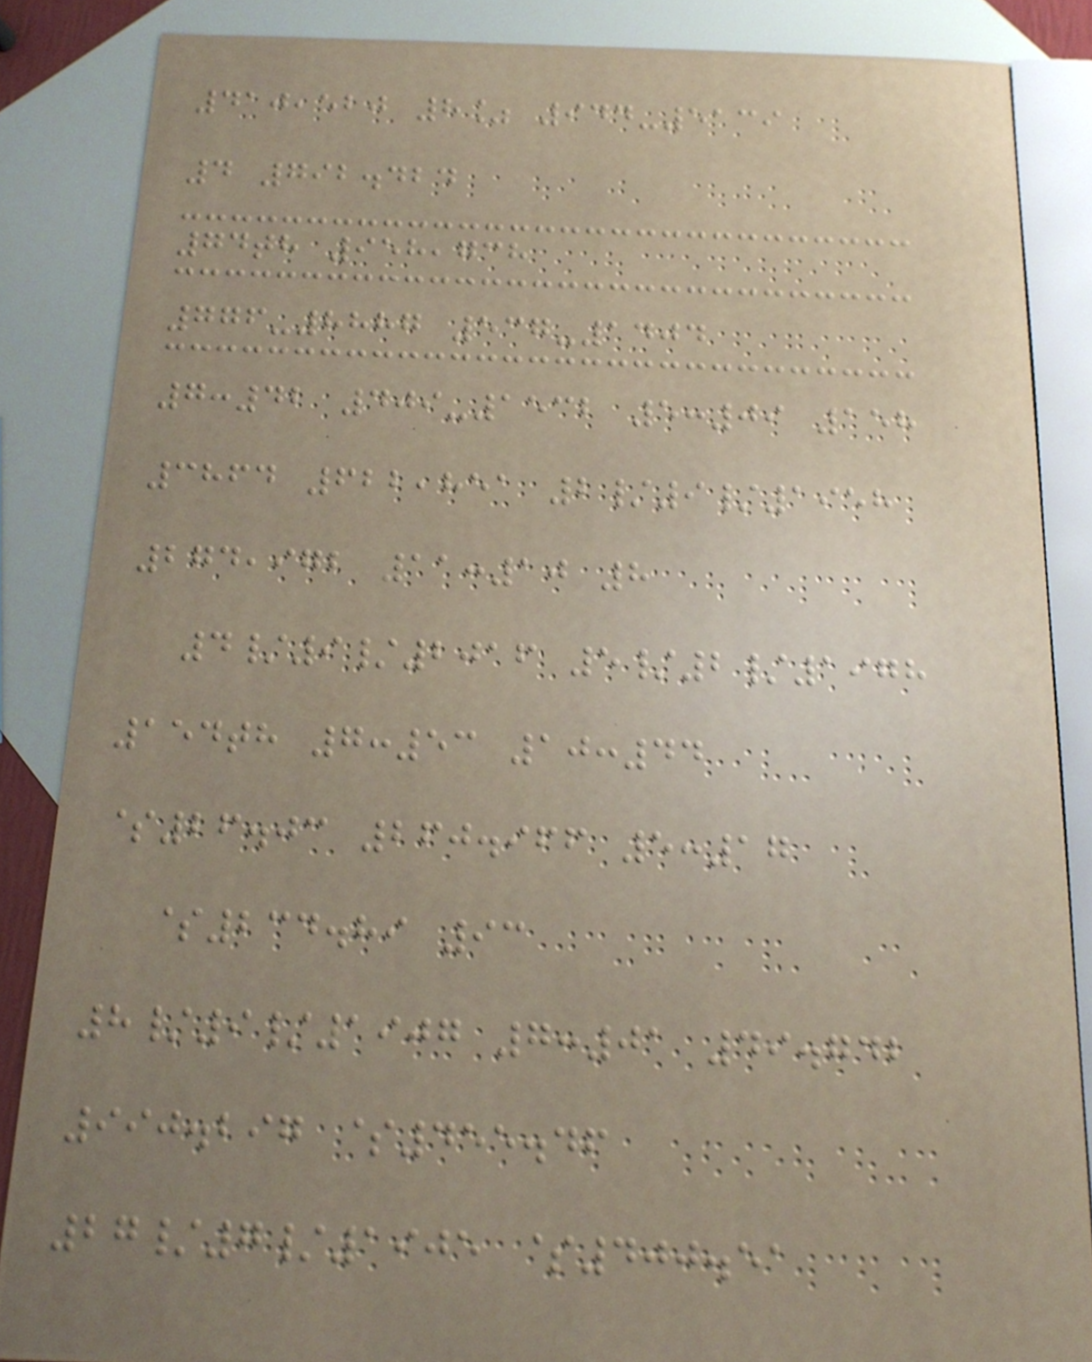410,520 8% 944-5139
4 792.424
74th 958,738
776-8887 537-1404
7:42 409-1532 5:09 158
3864 622,851 2/9/1958
274,972 11:10 8
4/9/2016 5/2/1978
154th 7:53 10:44
$26.03 260.966 5:17
$234.89 93
8/9/1907 7:01 49.742
990.297 $455.46
27/7/1905 $400.51
